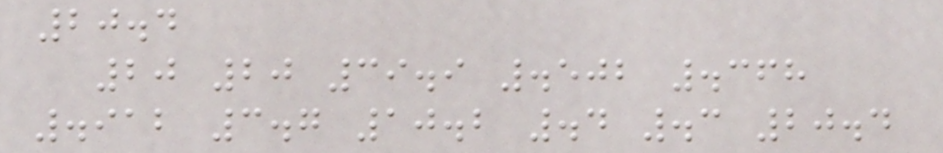20.4
20 20 39.9 .502 .368
.912 3.7 10.2 .4 .3 20.4
